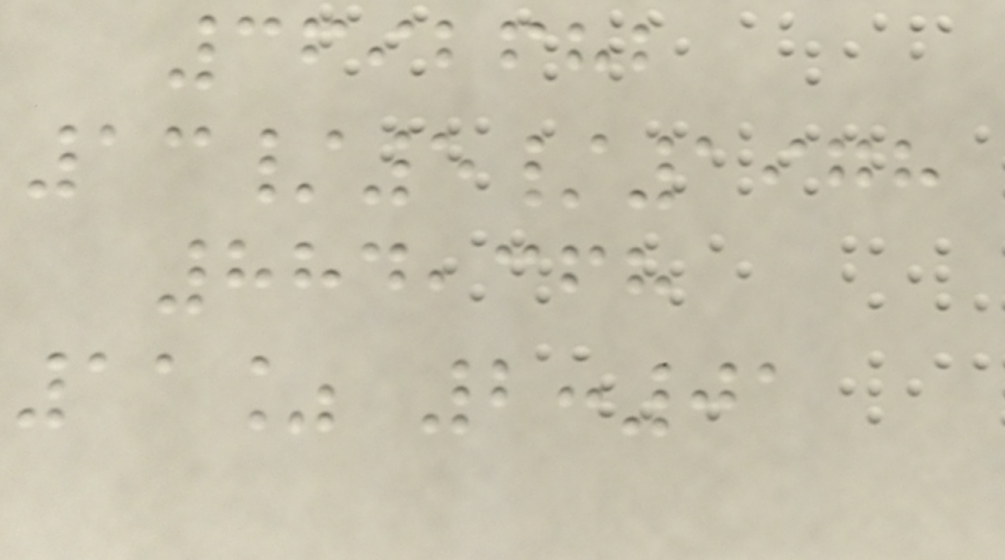3692682
13/5/1978
884,368
11% 2:01
